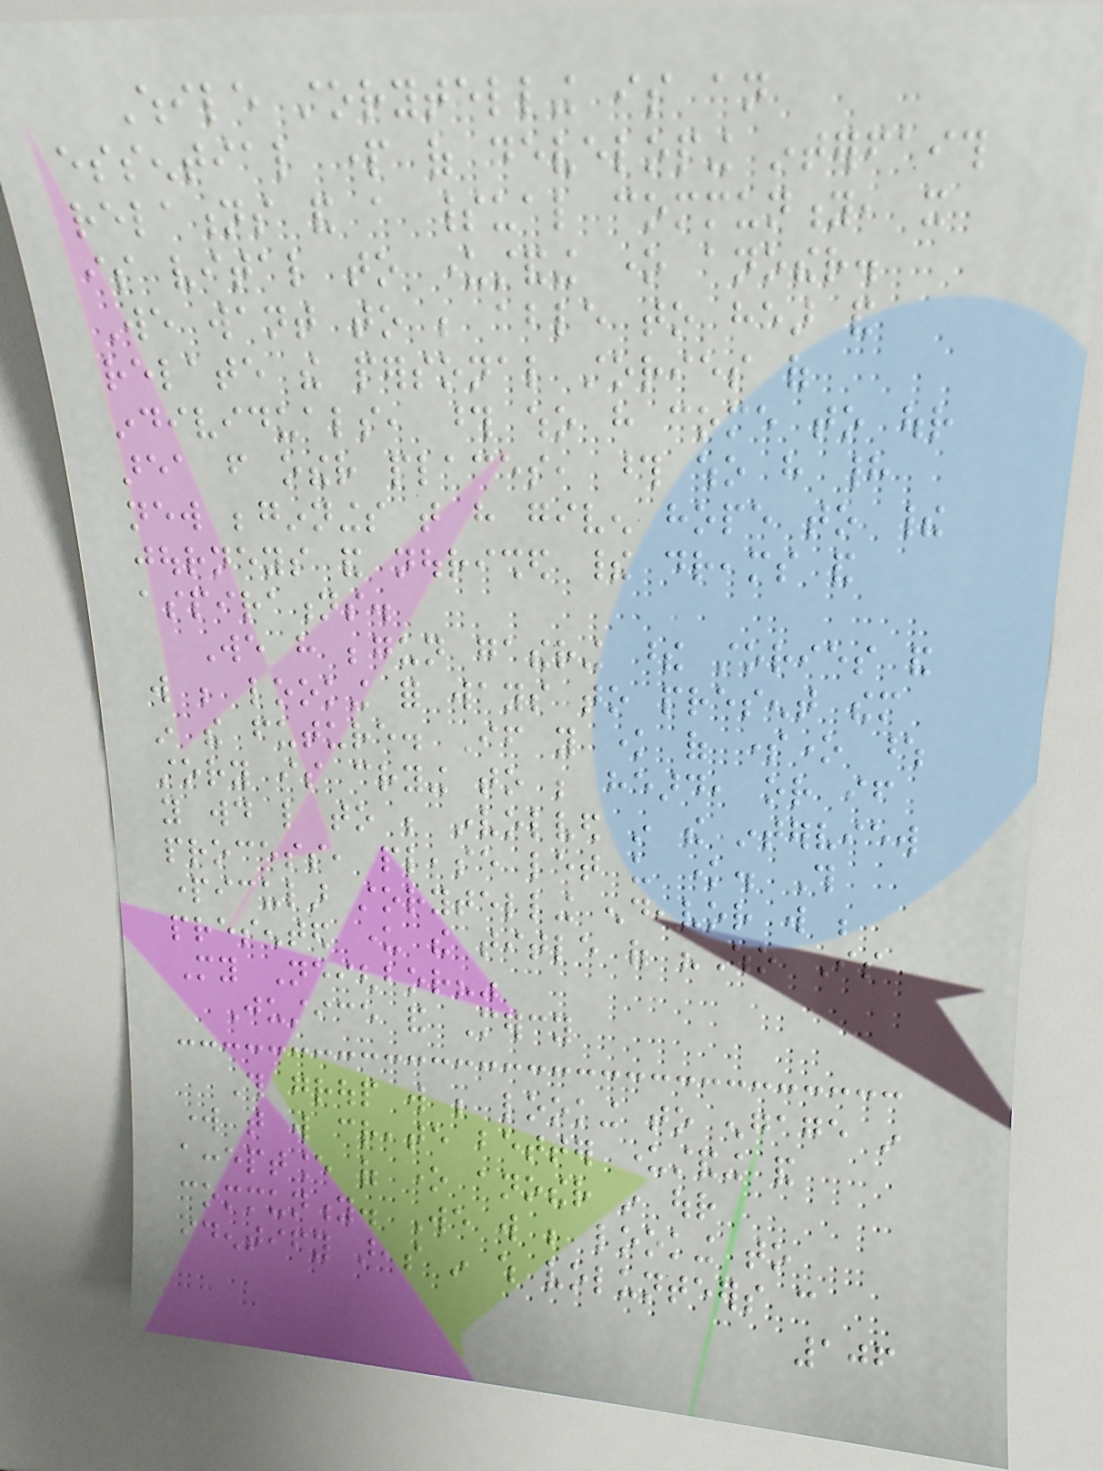While storytelling is an
essential part of developing interfaith
relations and a spiritual community, it
is vital to understanding one another.
We want to be able to hear and
relate the personal stories of
individuals, those who have come to our
area from other places, those who have had
new beginnings that have given hope to their
journeys and nourished their dreams and
aspirations.
We have begun gathering these stories and
will be looking for ways to present them
in the future. If you know of someone whose
story is crying to be heard, or if
you would like to be involved in the interview
process, please let us know. This
particular storytelling endeavor will be
presented under the title of "Who Is
My Neighbor?"
Justice and Mercy
This group will be looking to engage in
work that will create better understanding and
acceptance of one another in our
community. We will be looking to
identify areas in which volunteers can
106
